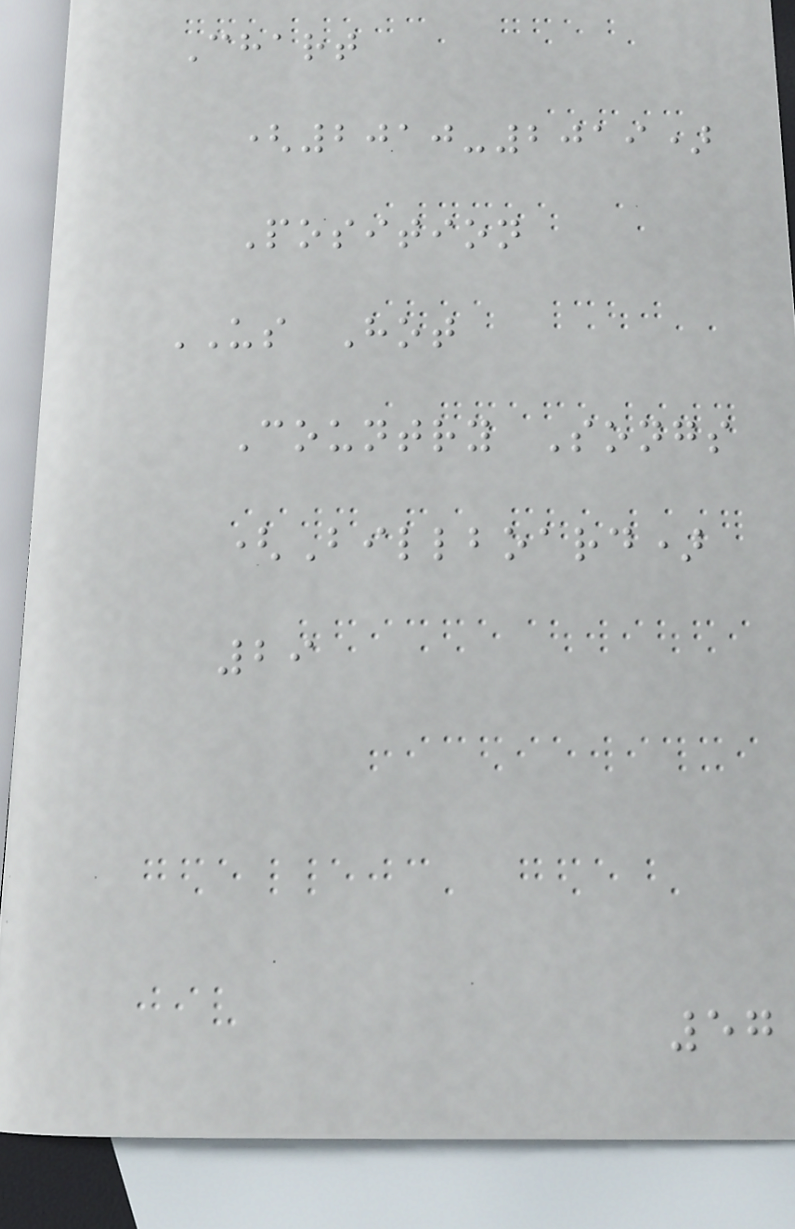Chart
(2010-2019)
Position
US Hot
Country Songs
(Billboard)
29
57
